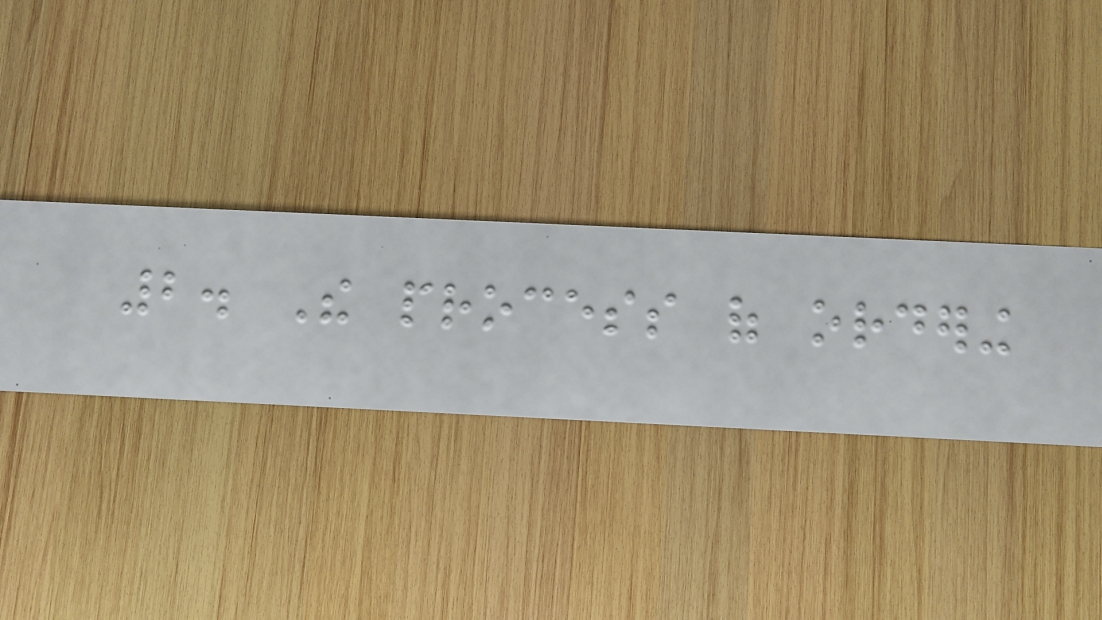2. The process of ordering
